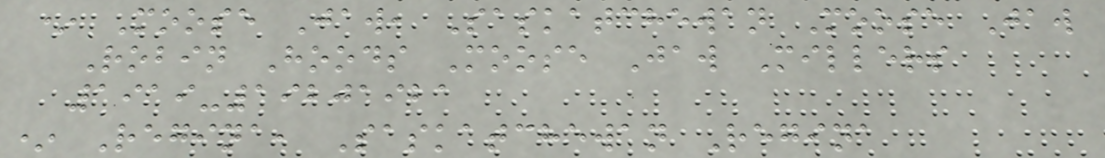* Moose Jaw, Saskatchewan Moose Jaw
Robin Hoods Moose Jaw Millers
1919-19201921
* Regina, Saskatchewan Regina
